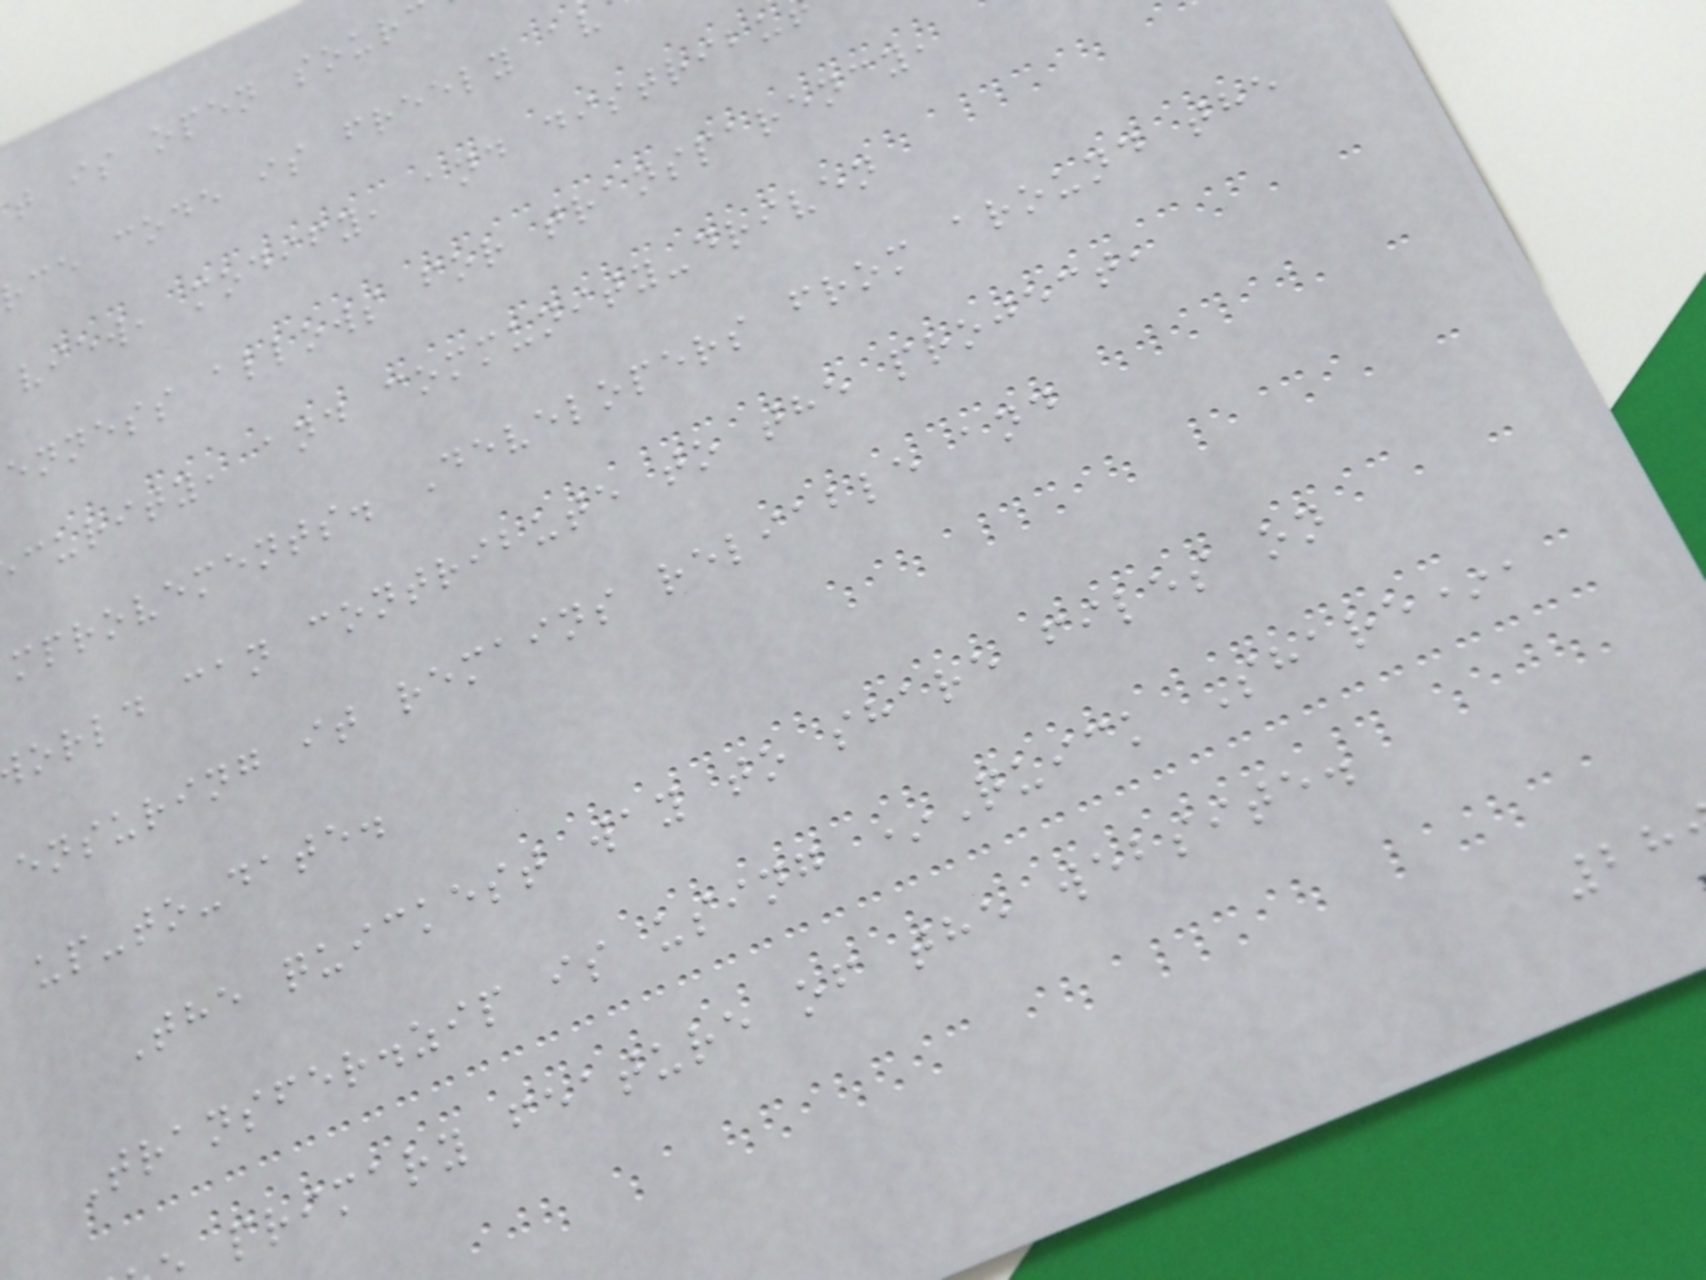t is open sour
rce code is freely av
view, modify, and distribu
enness allows for transparency,
curity, and community-driven
mprovements. Developers from around the
orld can contribute to the project,
ensuring it remains reliable and
up-to-date.
The quickest way to share files on
Transfer.zip is using *Quick Share*,
primary feature of the website.
